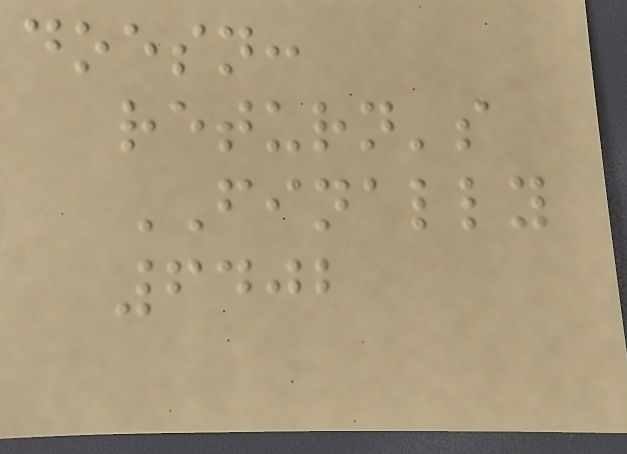doesn:
return's
FINALLY
6402
